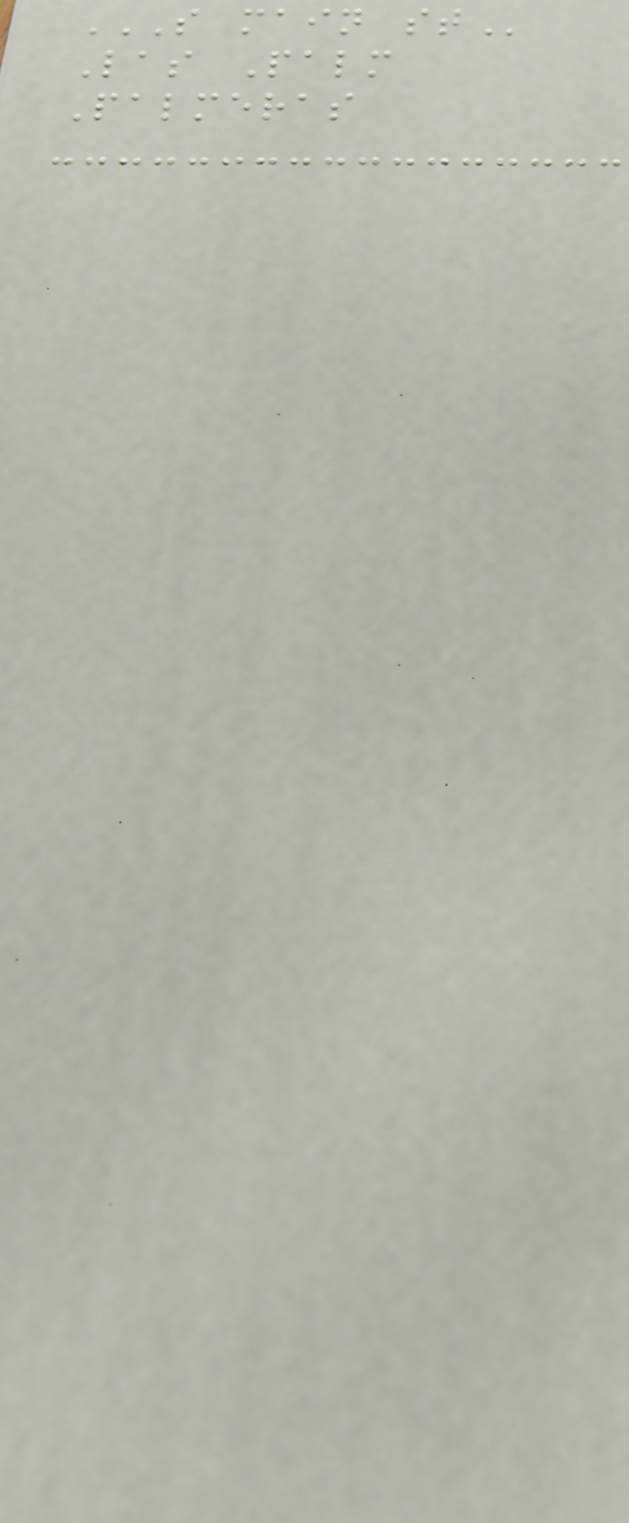S MAIN ST
Las Palm
Palmeras
